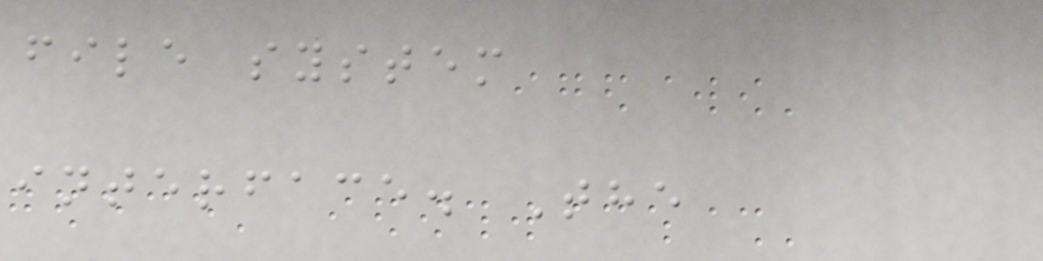file system
interface. The
